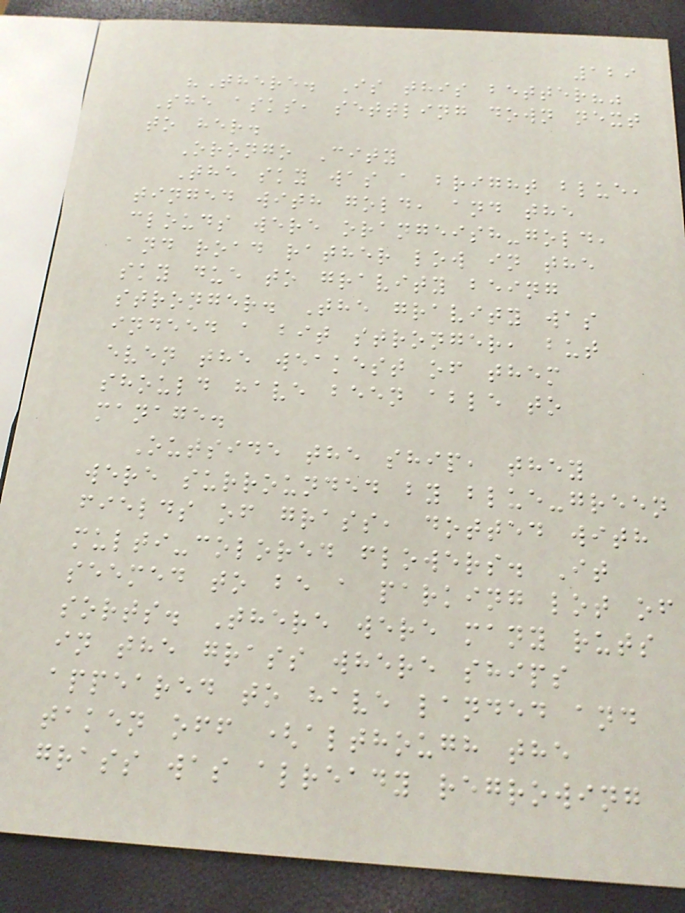129
"There. Is this better?"
She asks, settling down next
to her.
Orongo City
The sky was a bright blue,
tinged with gold, and the
clouds were orangeish-gold,
and road rather low in the
sky due to gravity being
stronger. The gravity was
indeed a bit stronger, but
even the weakest of them
should have been able to
manage.
Outside the ship, they
were surrounded by blue-green
fields of grass, dotted with
multi-colored flowers. It
seemed to be a parking lot of
sorts. There were many ruts
in the grass where ships
appeared to have landed and
taken off (although the
grass was already regrowing
